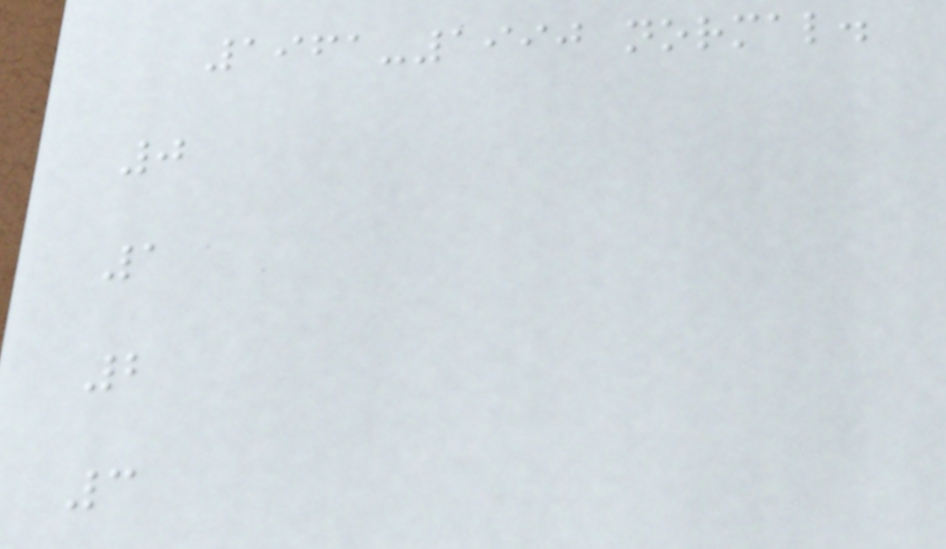1961-1990 normal.
0
1
2
3
